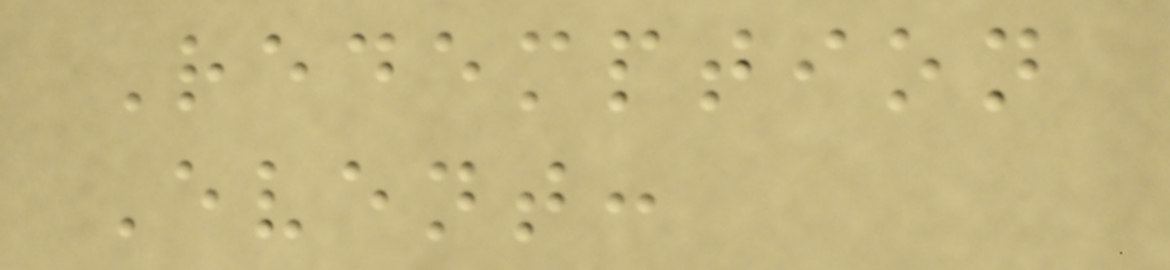Redemption
Event:
